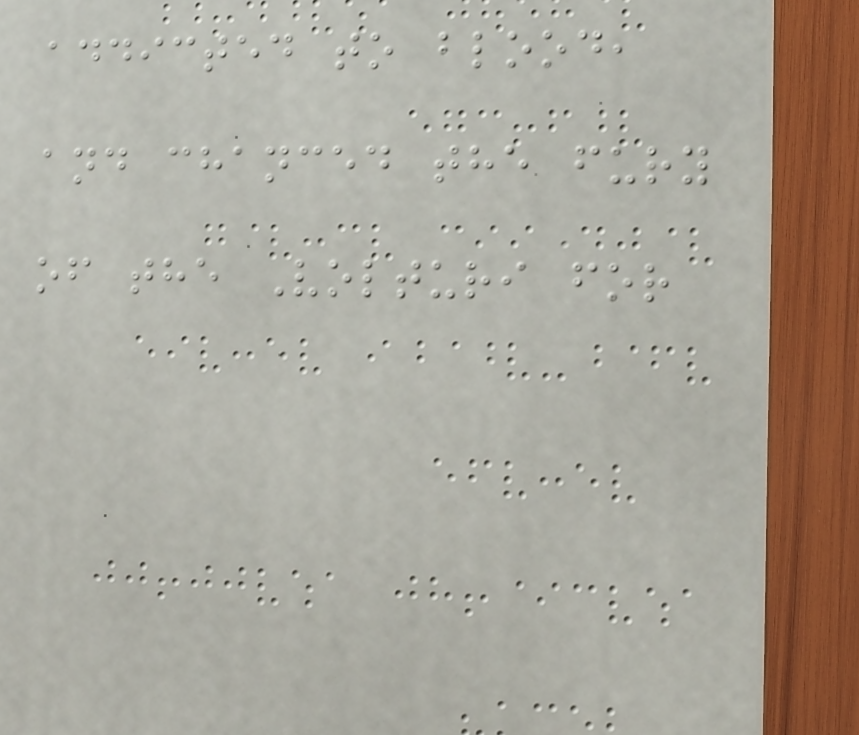addicted to blood,
and chanced the fury
of the Volturi for
